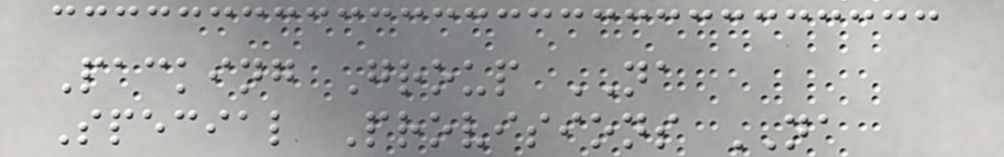Packing Group NA
Special Provisions NA
